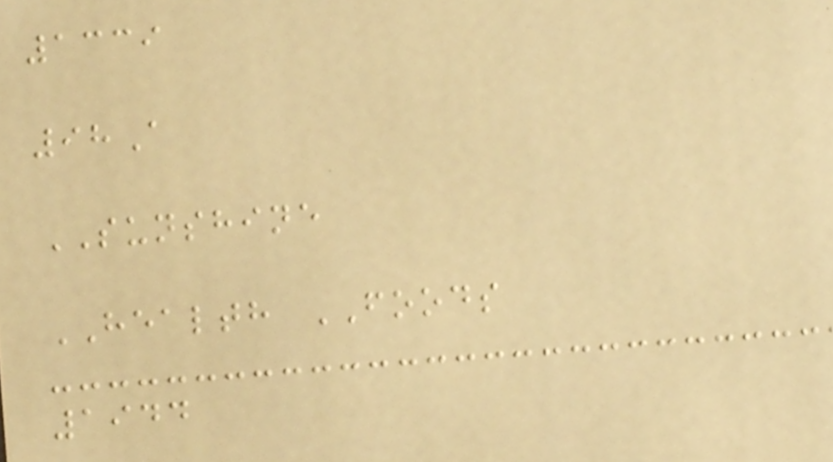1339
98A
SUNSHINE
HEALTH FOODS
1944
